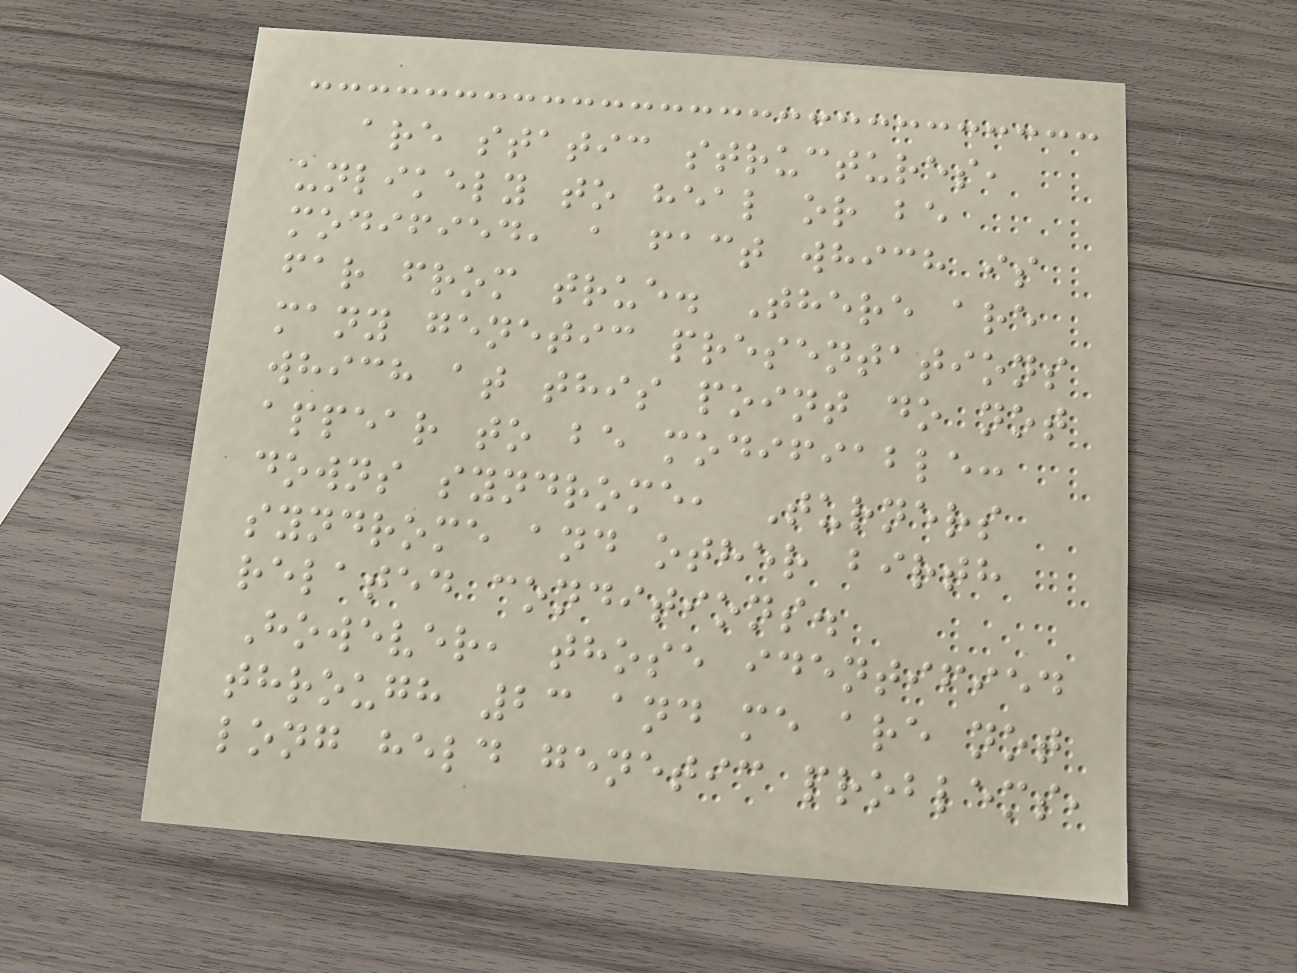are static structures,
unlikely to heal or be
modified, a fact which is
far from true. There are
many genetic presentations
which at this point do not
appear to be modifiable:
downs syndrome, Turners
syndrome and other birth
related conditions.
However, those identified
through 23 and me are not
long held genetic problems,
